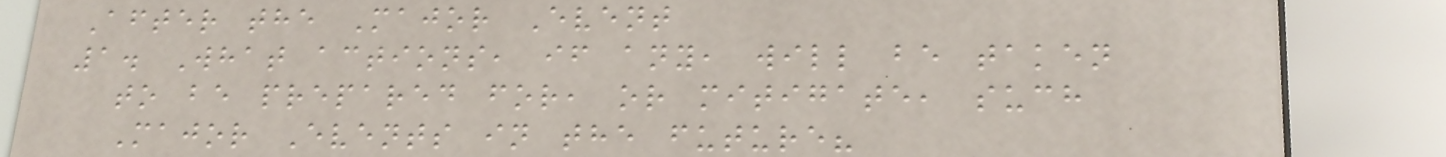After the Major Event
1. What actions, if any, will be taken
to be prepared for, or mitigate, such
Major Events in the future?
